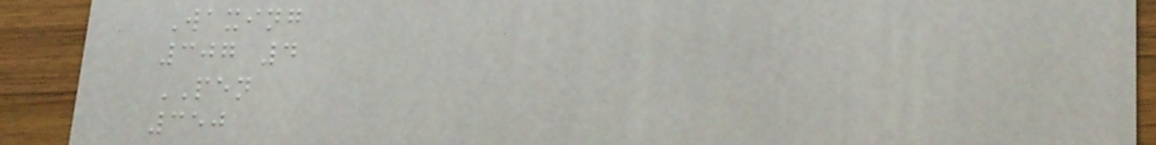Waxing
307 4
PEN
350
